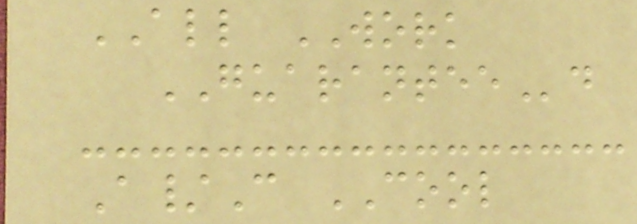ALL WORK
GUARANTEEd
A/C COOL
